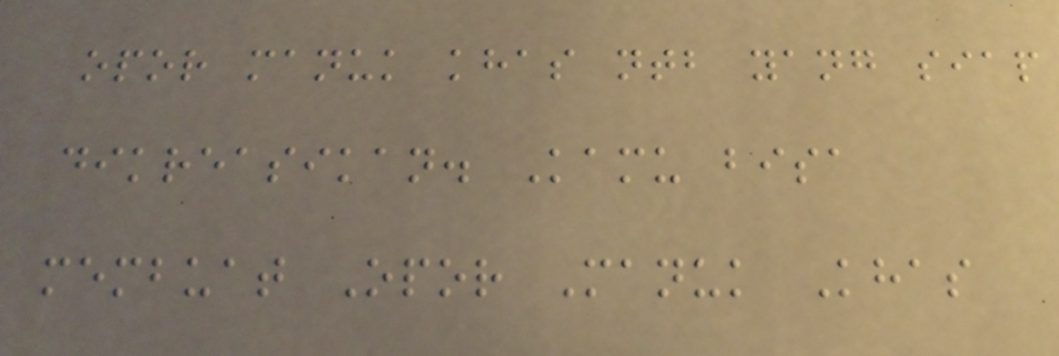opor manuk khas ntb yang siap
dikreasikan. Kamu bisa
membuat Opor Manuk Khas
